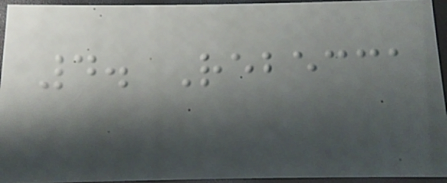4. Rebecca
